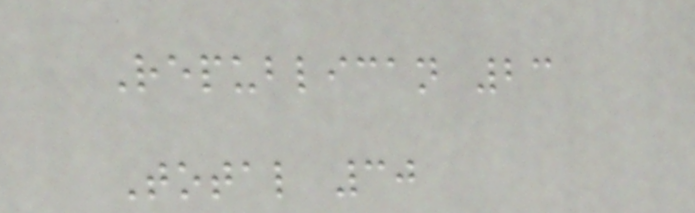Republican 23
Total 30
